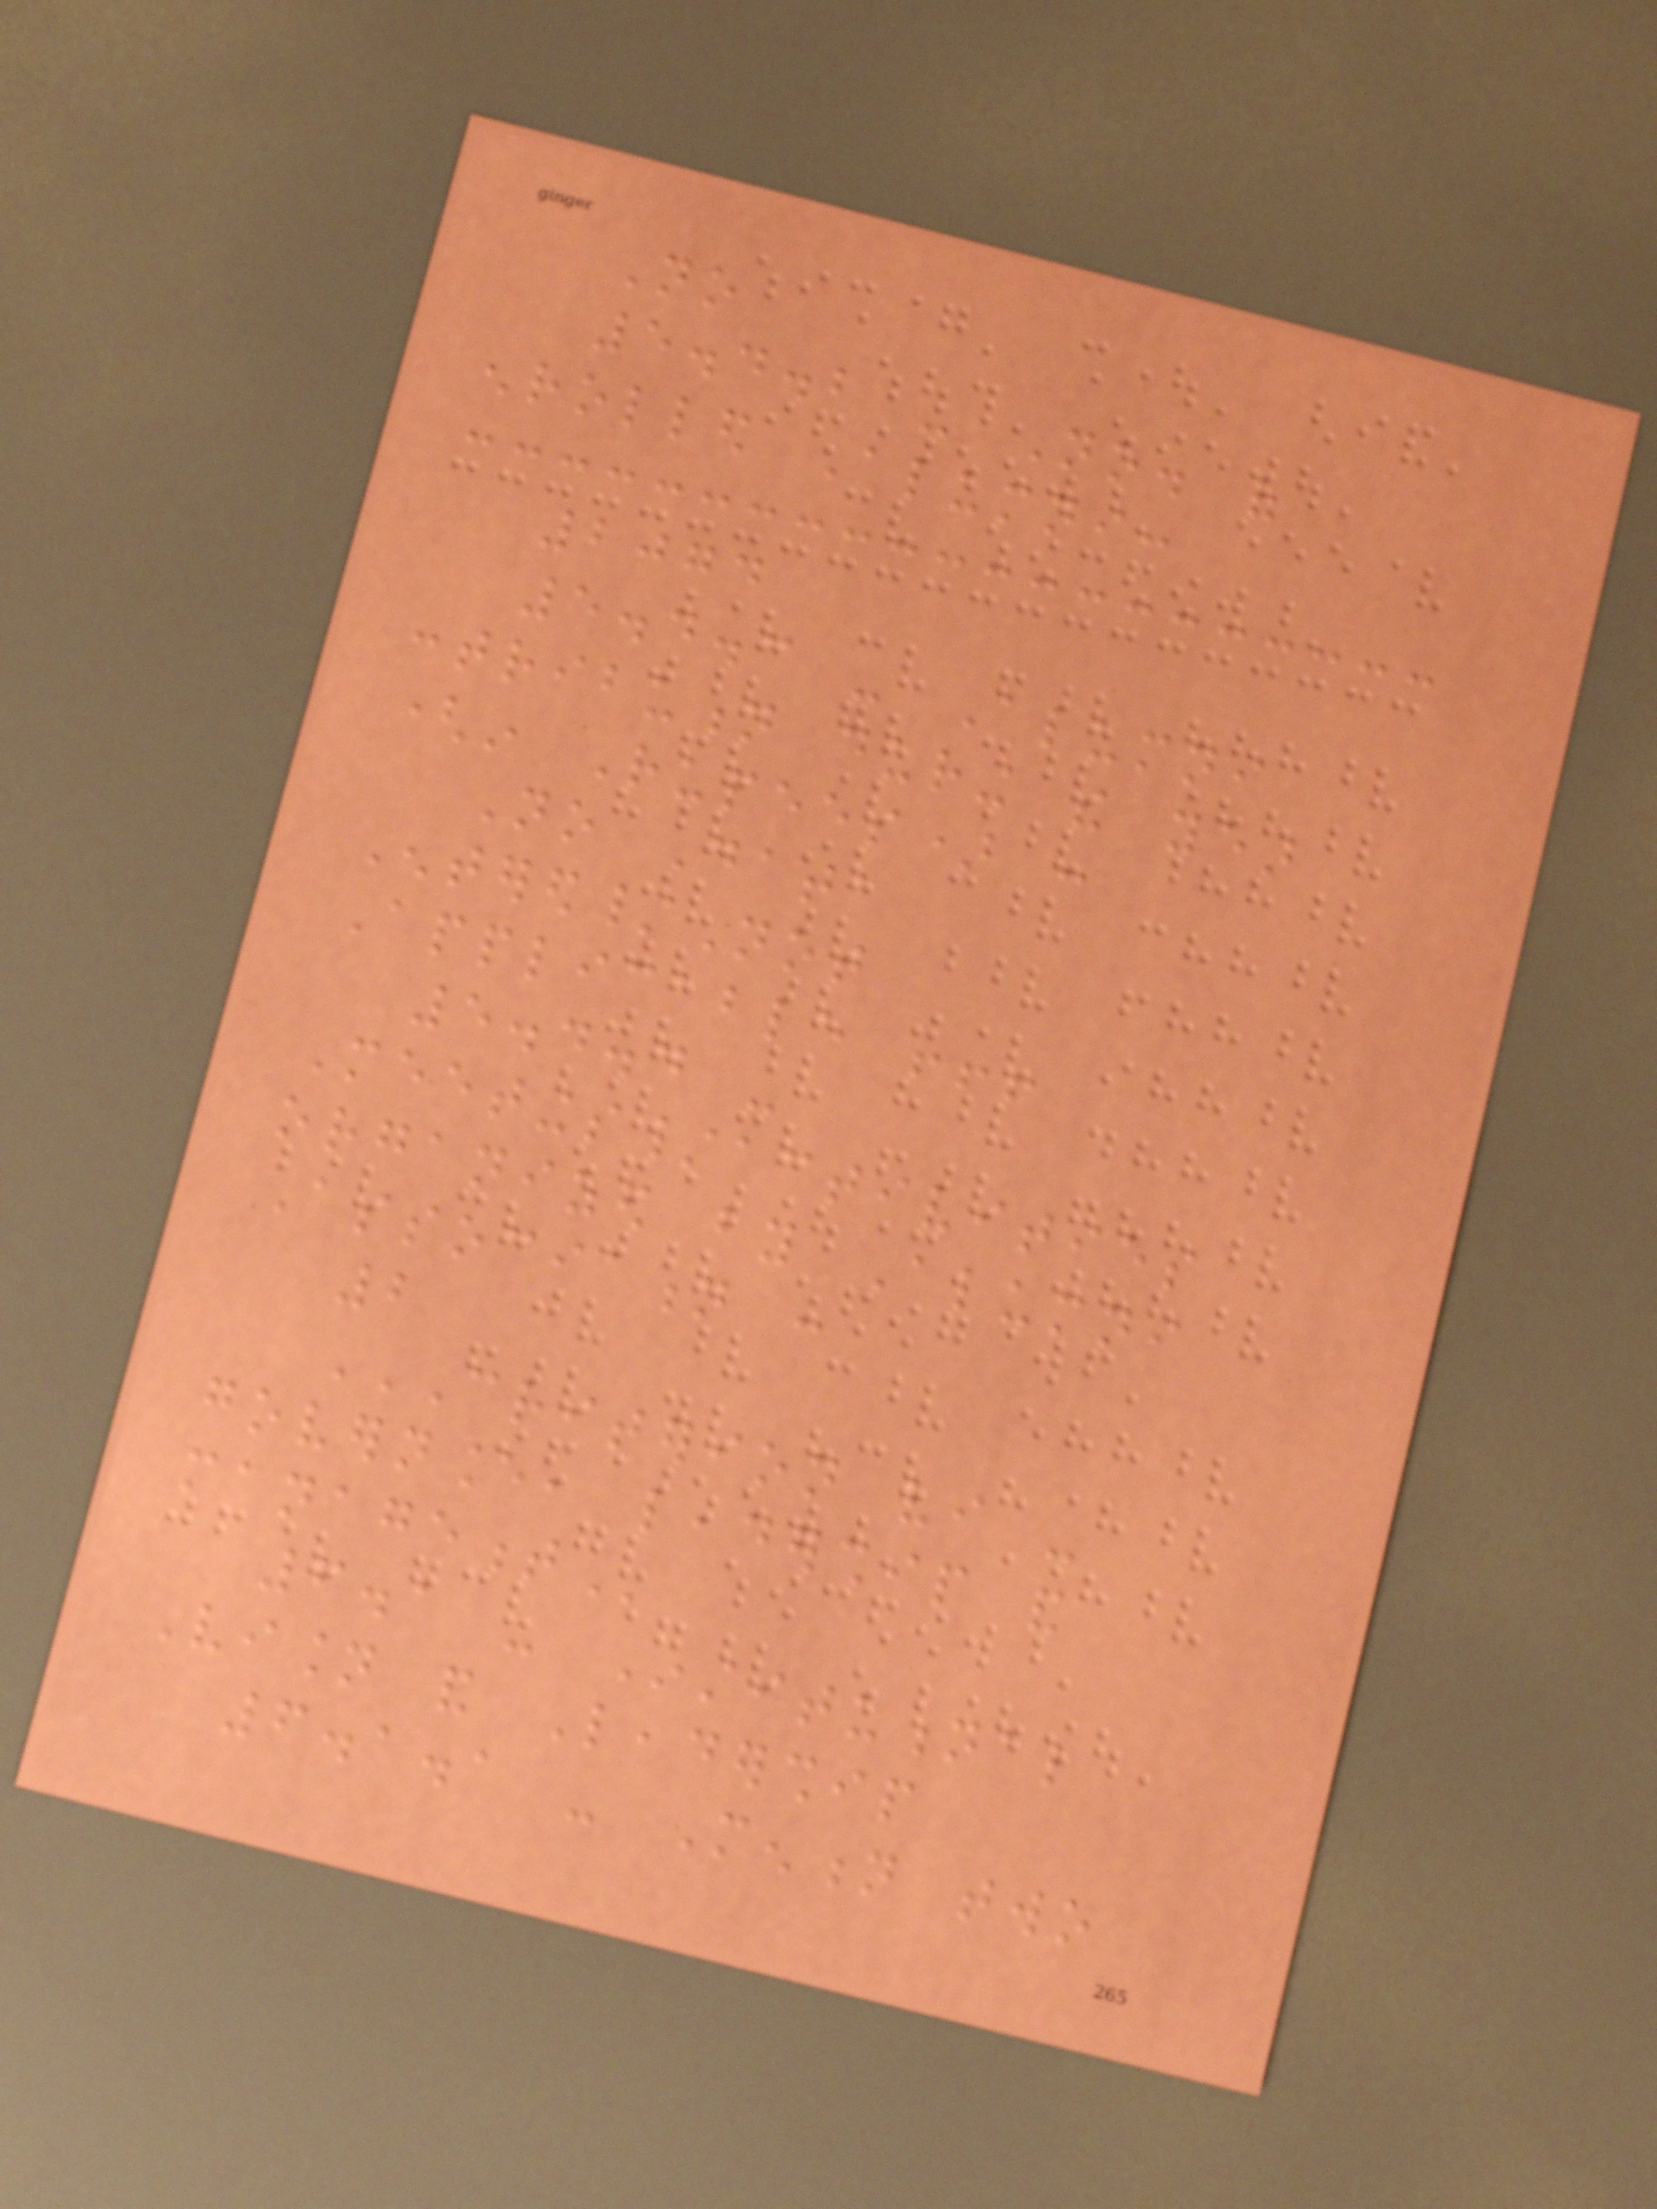No
5.4.2 - No. of
enrolled Alumni:
2074
5.4.3 - Alumni
contribution during the year
(in Rupees) :
No Data
Entered/Not
Applicable !!!
5.4.4 -
Meetings/activities
organized by Alumni
Association :
2
CRITERION VI -
GOVERNANCE, LEADERSHIP AND
MANAGEMENT
6.1 - Institutional
Vision and Leadership
6.1.1 - Mention two
